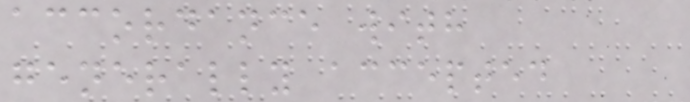accordance with
generally accepted
